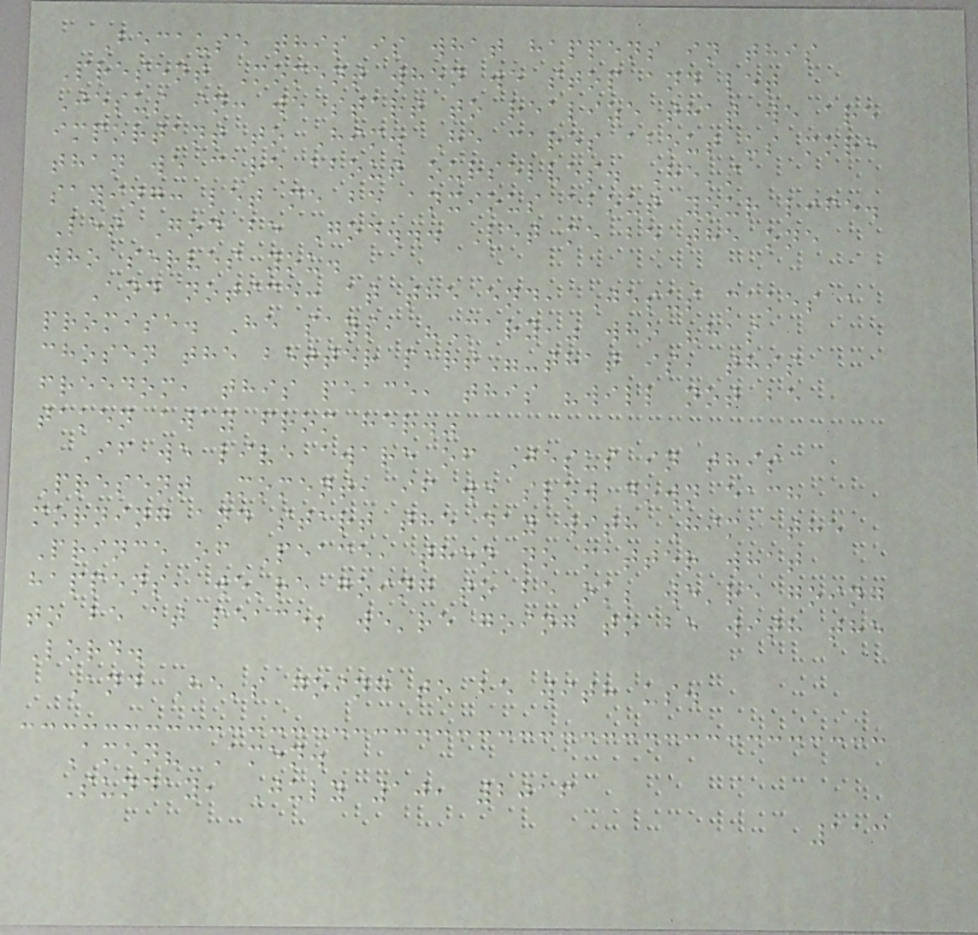Because this is what happens in this
Present Moment when we stop and let
Jesus in: we start to realize that we are
important to Him. He cares about us more
than we care about ourselves. He's
saying: let me be anxious about your life.
Let God be God... Let me be the one
who serves you.
And notice: at the end, Jesus makes a
promise. He says, "Mary," who "has
chosen the better part"-that is, this
freedom, this peace, this "will not be
taken away from her."
If we live aware of Jesus in this
Present Moment, if we slow down each
morning and start the day with Him, the
Prince of Peace, then no matter what
happens, we're going to be ok; we're going
to be at peace; we're going to be with the
Lord.
And He's going to be with us.
Amen? Amen.
Sunday, July 10, 2016
113
